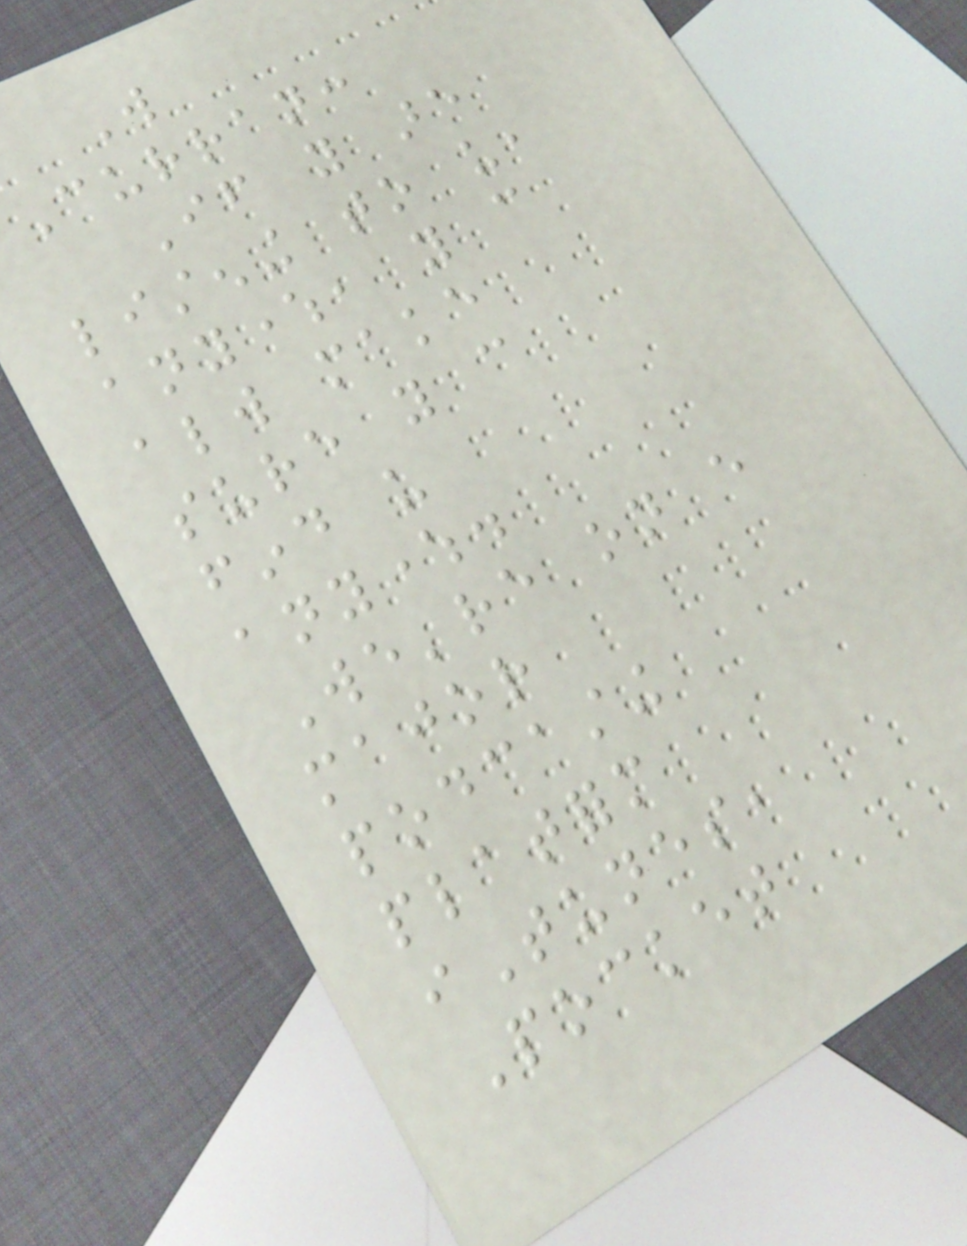Will
Curran:
If you are
listening to us,
anywhere, you can
always make
sure you can
find us
anywhere.
We're on every
major
podcasting
platform
iTunes,
Pocket
